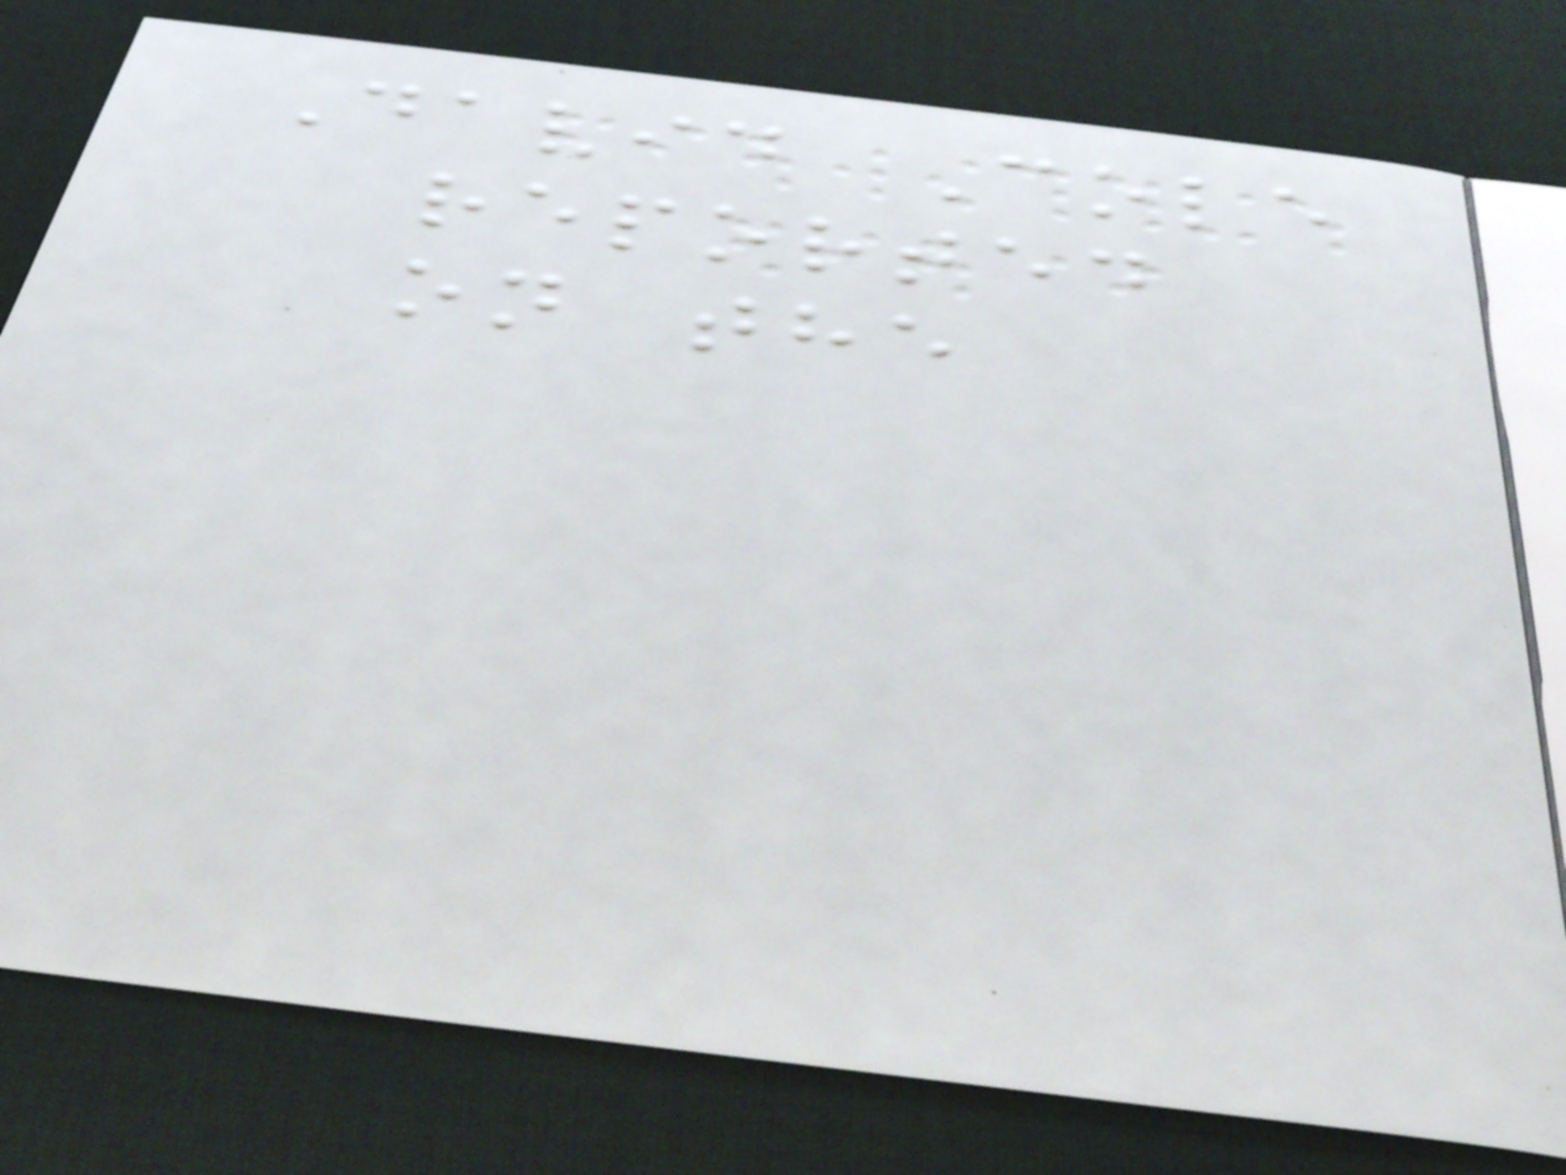David Cole
reported
on the
